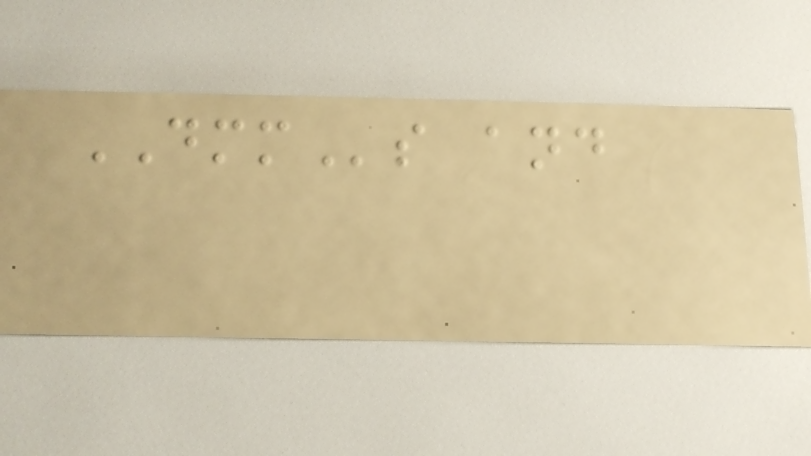DMMs and
